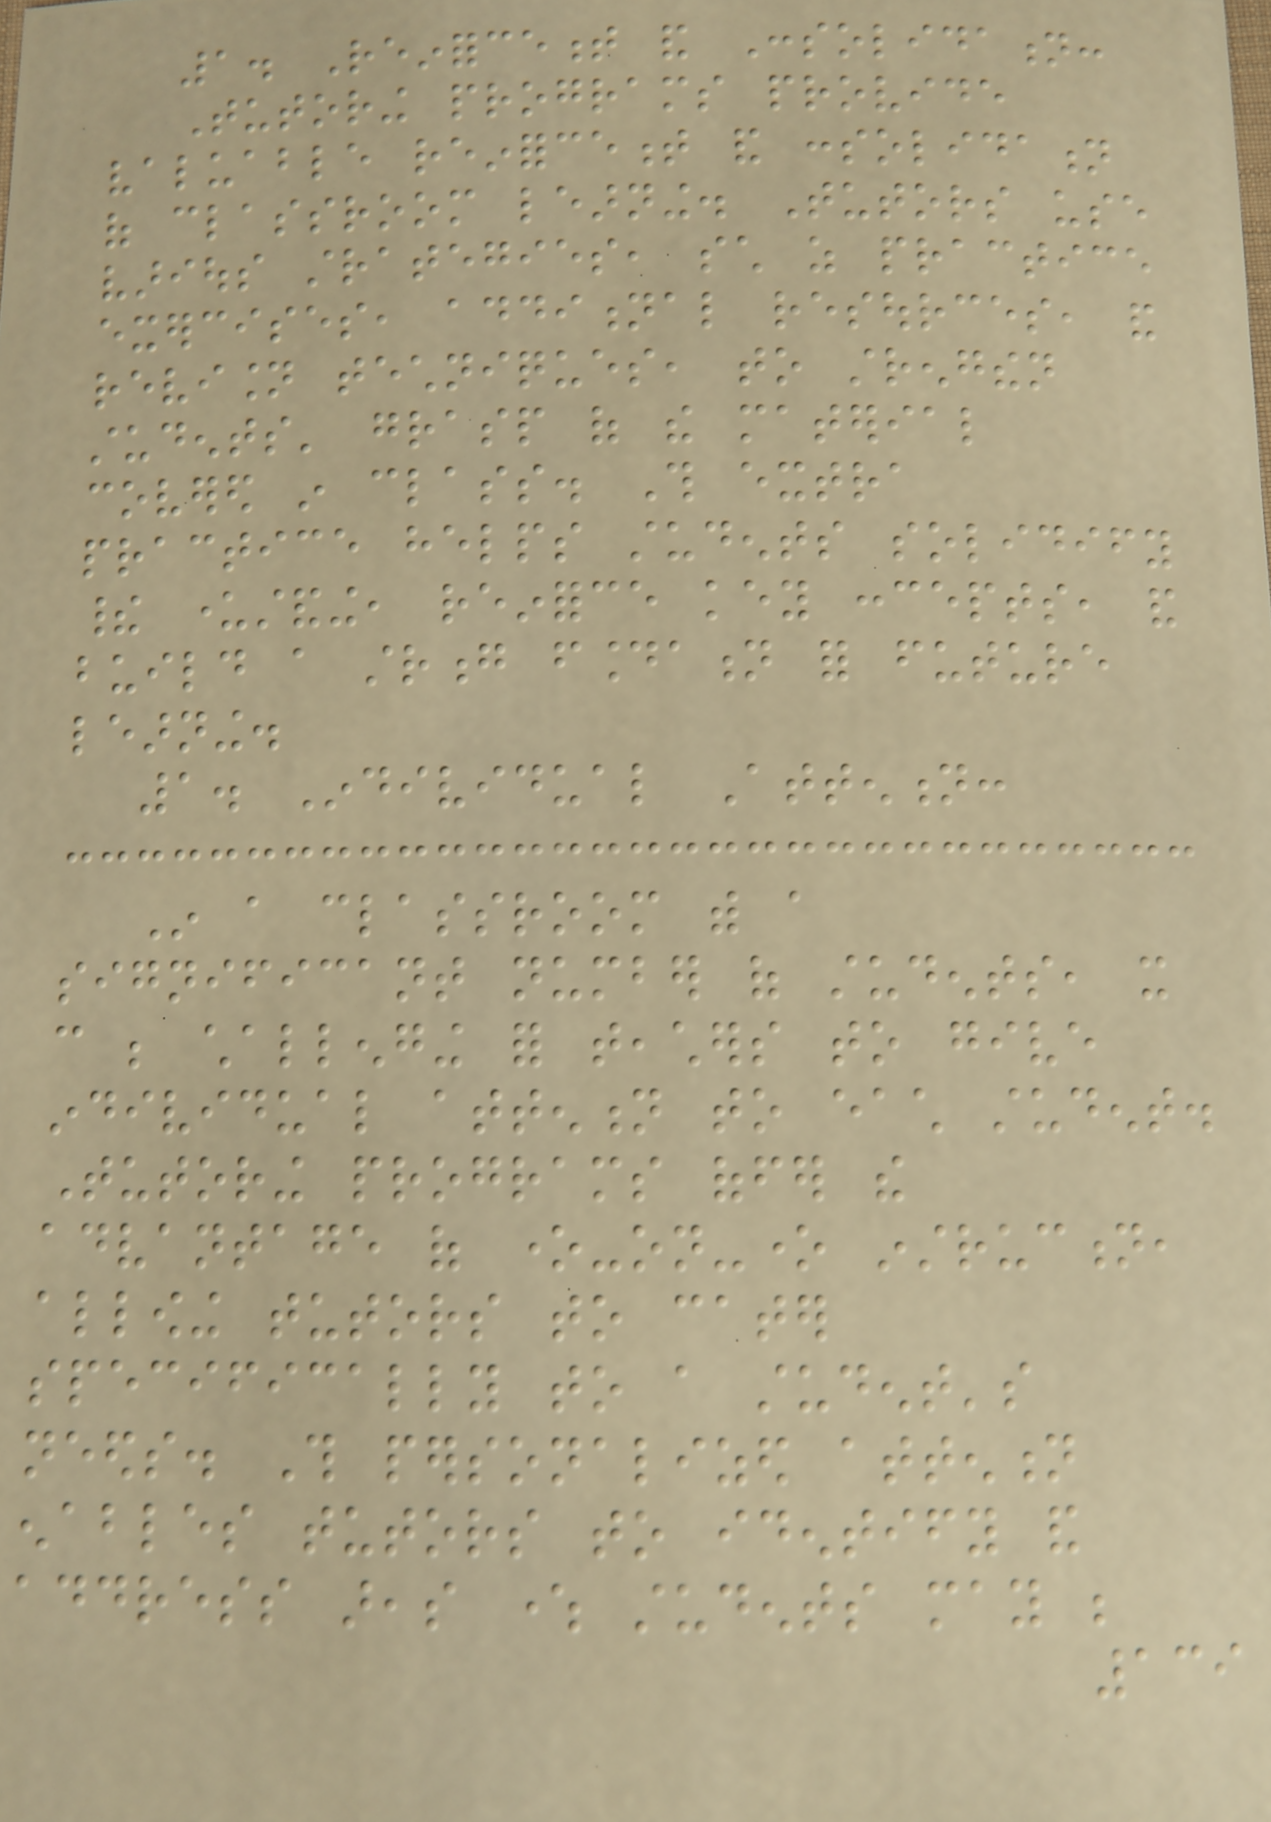1. Reinforcement and Consolidation:
Tutoring programs provide
valuable reinforcement and consolidation
of classroom learning. Tutors use
various strategies, such as practice
exercises, additional resources, and
revision techniques, to strengthen
students' grasp of the material
covered in class. This extra
practice helps students solidify
their understanding, reinforce key concepts, and
build a strong foundation for future
learning.
1. Individual Attention:
In a classroom with a
significant number of students, it
can be challenging for teachers to give
individual attention to each student.
Tutoring programs offer the
advantage of one-on-one instruction,
allowing tutors to cater
specifically to a student's
needs. This personalized attention
enables tutors to identify and
address areas where students may be
139
